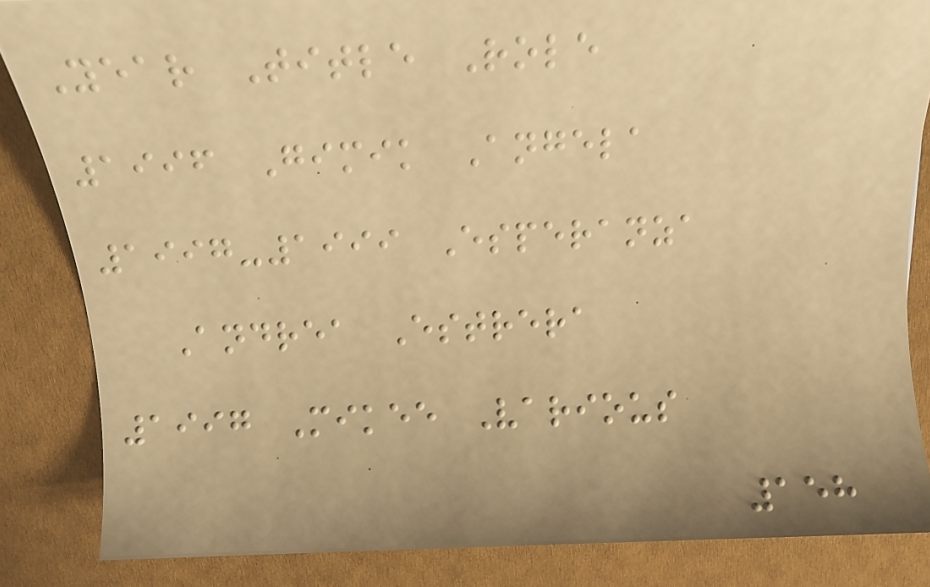Year Title Role
1996 Gimik Angela
1997-1999 Esperanza
Andrea Estrera
1997 Mikee Various
158
